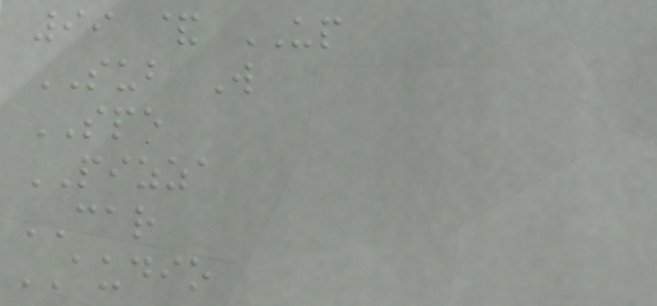99 & UP
SUB W
SPE
PIZZA
CAR
AUDIO
